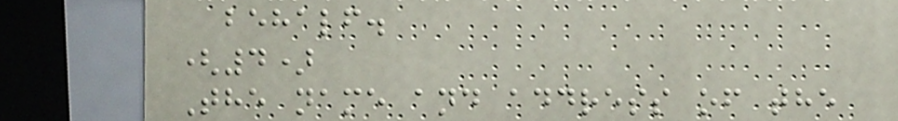behalf.
(4)
The name and address of the
